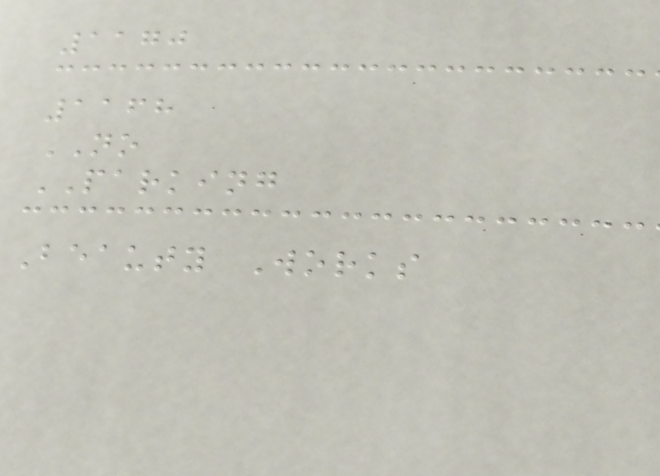1170
1168
NO
PARKING
Beauty Works
